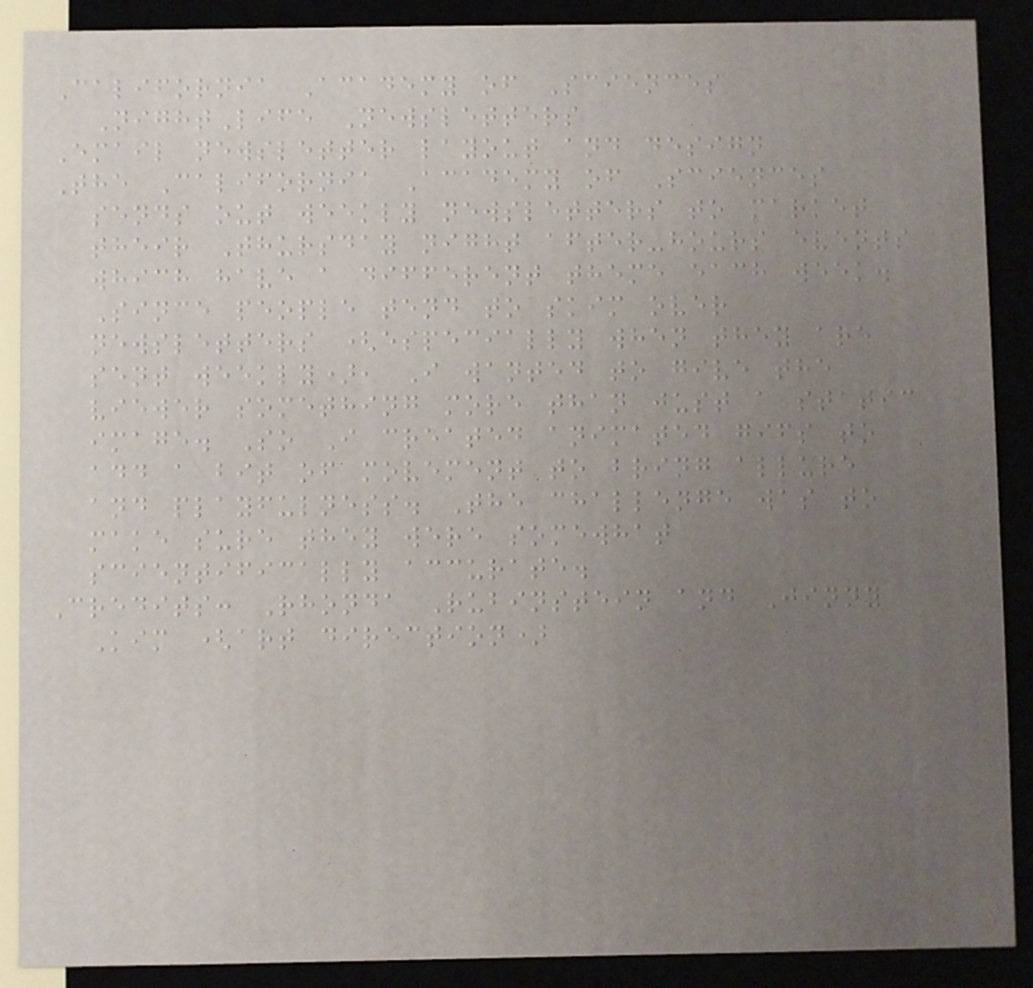California Academy of Sciences
NightLife Newsletters
Email newsletter layout and design
The California Academy of Sciences
sends out weekly newsletters to market
their Thursday night after-hours events
which have a different theme each week.
Since people tend to skim over
newsletters (especially when they are
sent weekly), I wanted to give the
viewer something more than just a static
image. So I created animated gifs to
add a bit of movement to bring allure
and playfulness. The challenge was to
make sure they were somewhat
scientifically accurate.
Credits: Rhonda Rubinstein and Jinny
Kim (art direction)
